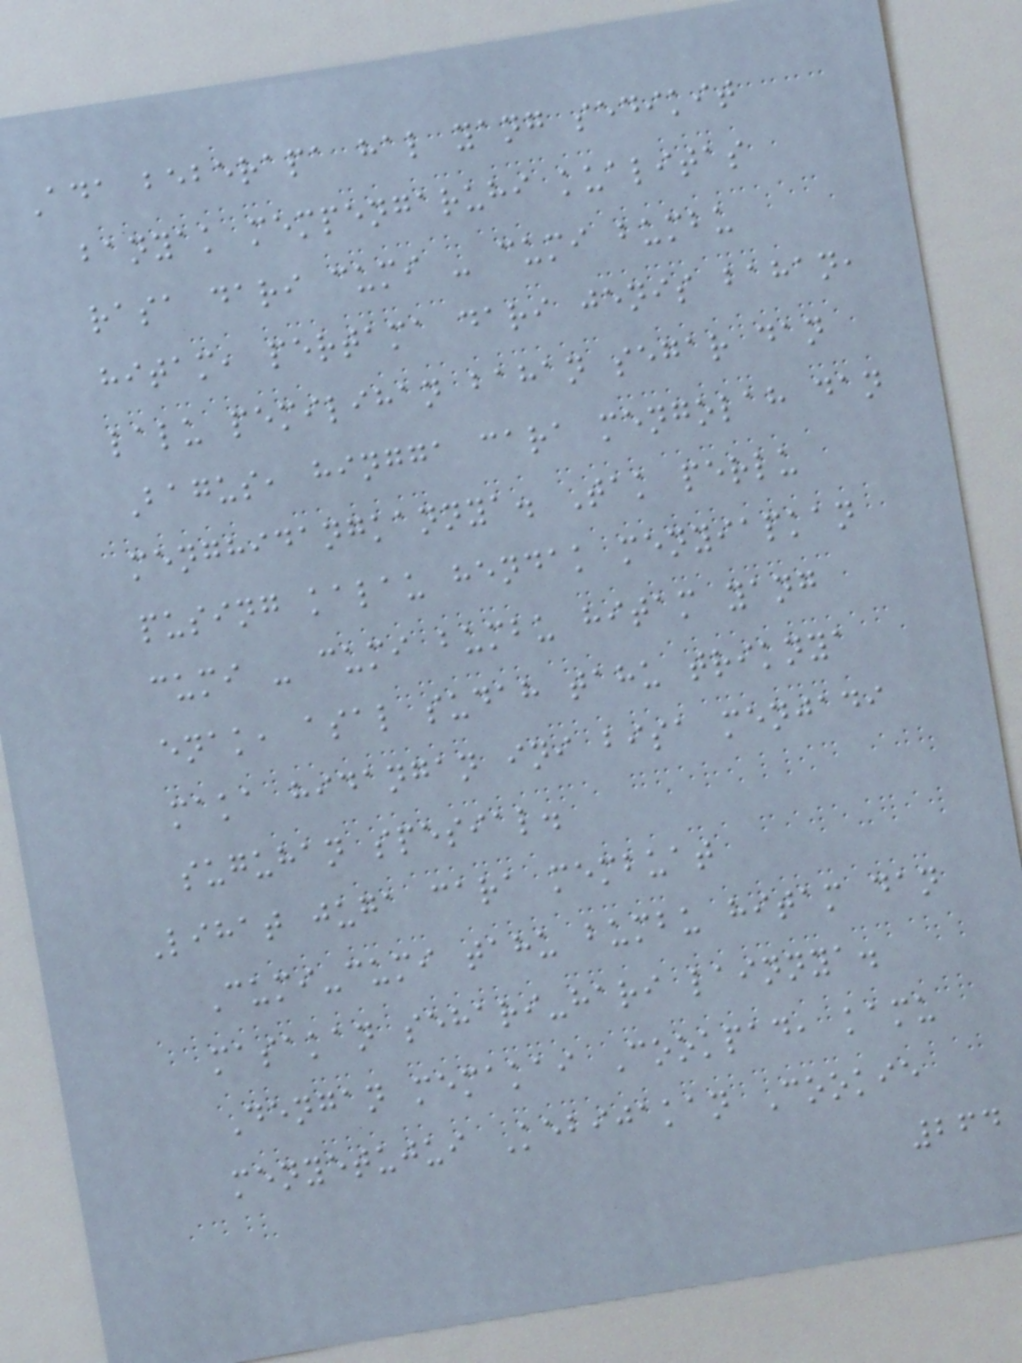Ada beberapa hal yang sedikit
banyak mempengaruhi kualitas
rasa dari cumi - cumi bumbu
hitam, pertama dari jenis bahan,
lalu pemilihan bahan segar dan
Bagus, hingga cara mengolah dan
menghidangkannya. Tak perlu
pusing kalau hendak menyiapkan
cumi - cumi bumbu hitam yang
enak, asal sudah tahu triknya
maka hidangan ini bisa menjadi
suguhan spesial.
Lihat juga cara membuat
Cumi-cumi tahu bumbu hitam dan
masakan sehari-hari lainnya.
Dengan memakai Cookpad, kamu
menyetujui Kebijakan Cookie
264
